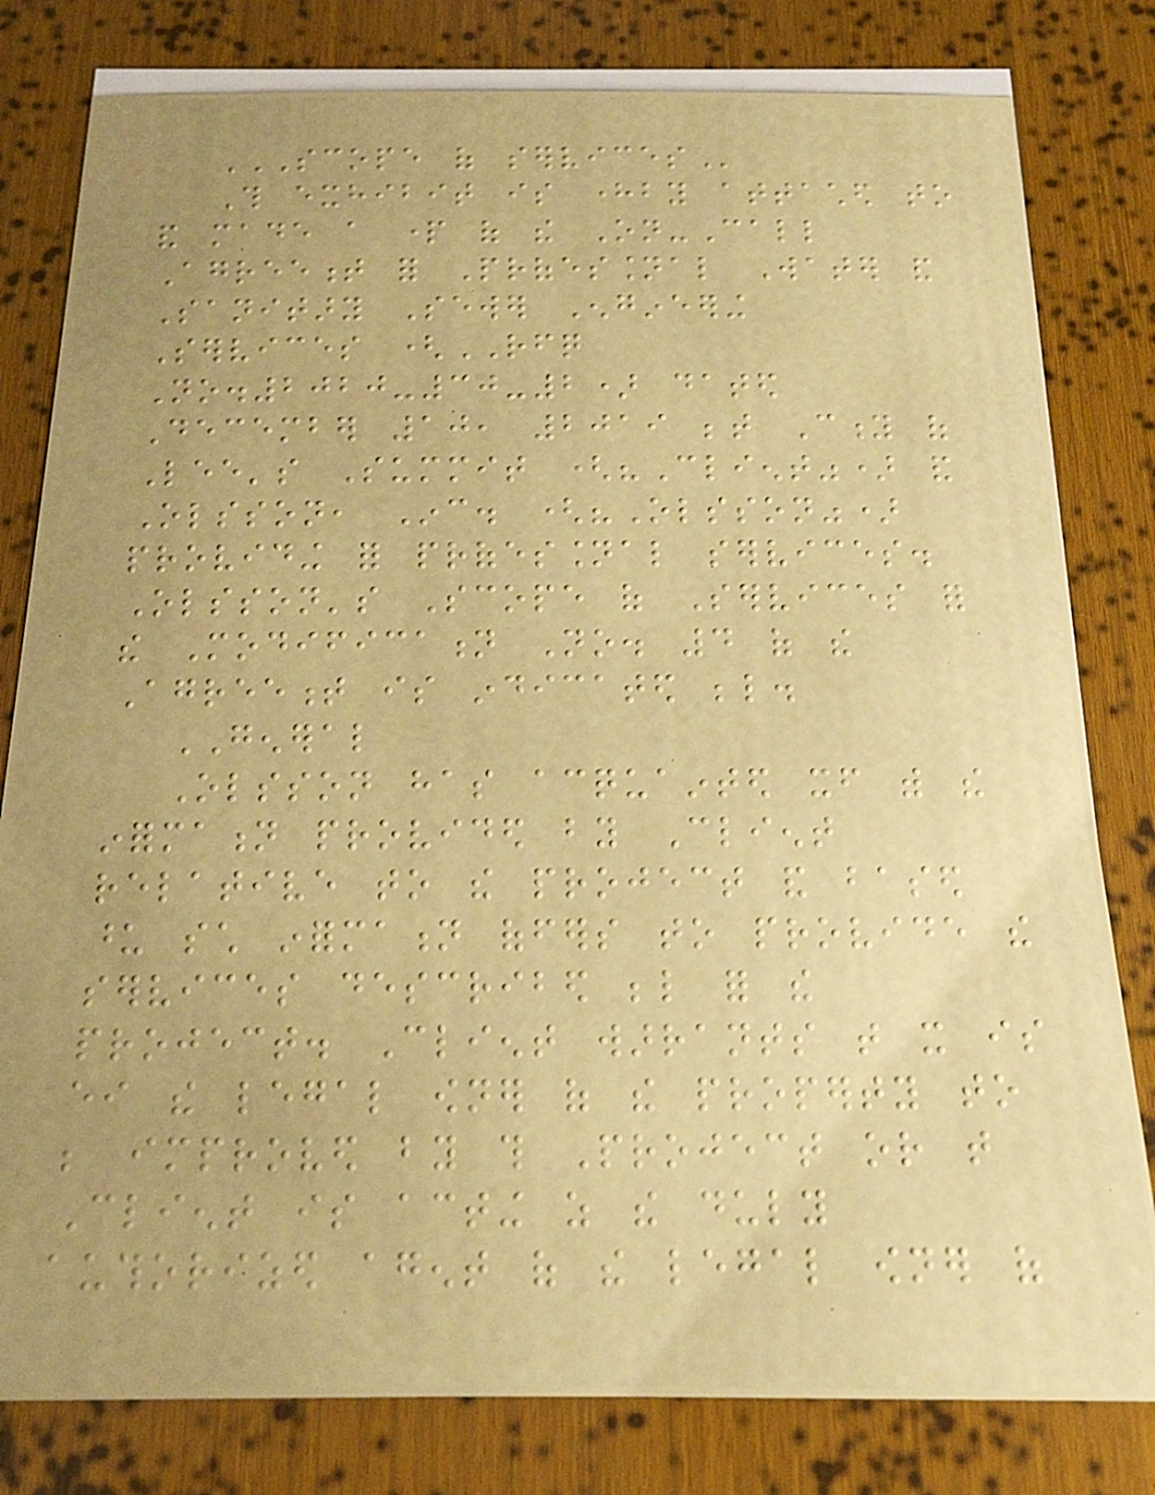SCOPE OF SERVICES
This exhibit is hereby attached to
and made a part of the On-Call
Agreement for Professional Water and
Sanitary Sewer Engineering
Services (RFQ
No.2020-30-2) dated
December 10, 2019 between City of
Lee's Summit ("Client") and
Olsson, Inc. ("Olsson")
providing for professional services.
Olsson's Scope of Services for
the Modification No. 4 of the
Agreement is indicated below.
GENERAL
Olsson has acquainted itself with the
information provided by Client
relative to the project and based
upon such information offers to provide the
services described below for the
project. Client warrants that it is
either the legal owner of the property to
be improved by this Project or that
Client is acting as the duly
authorized agent of the legal owner of
